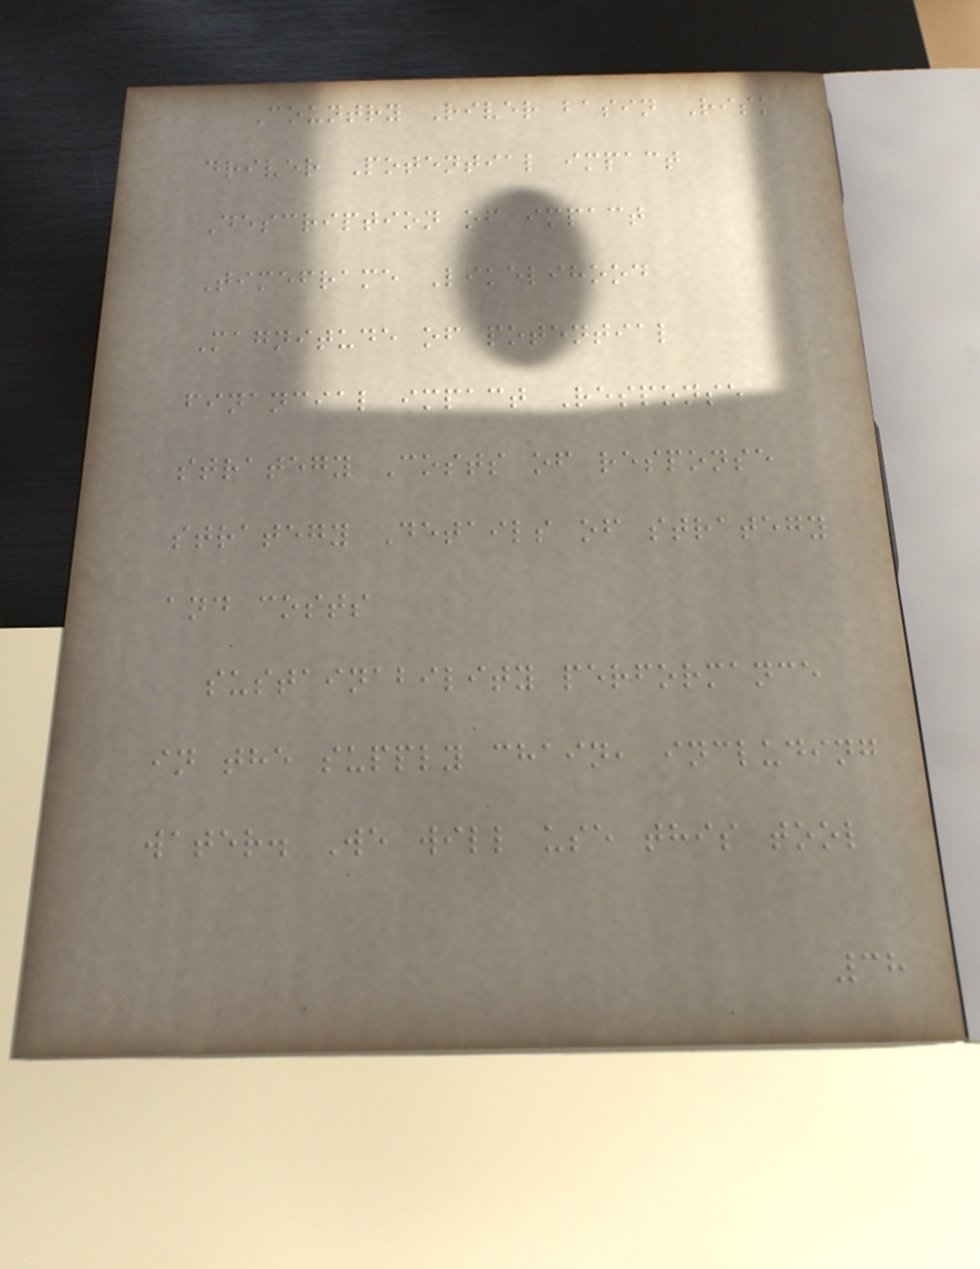Country River basin Risk
driver Potential impact
Description of impact
Timeframe Likelihood
Magnitude of potential
financial impact Response
strategy Costs of response
strategy Details of strategy
and costs
sustainability performance
in the supply chain, including
water. We will use this tool
38
